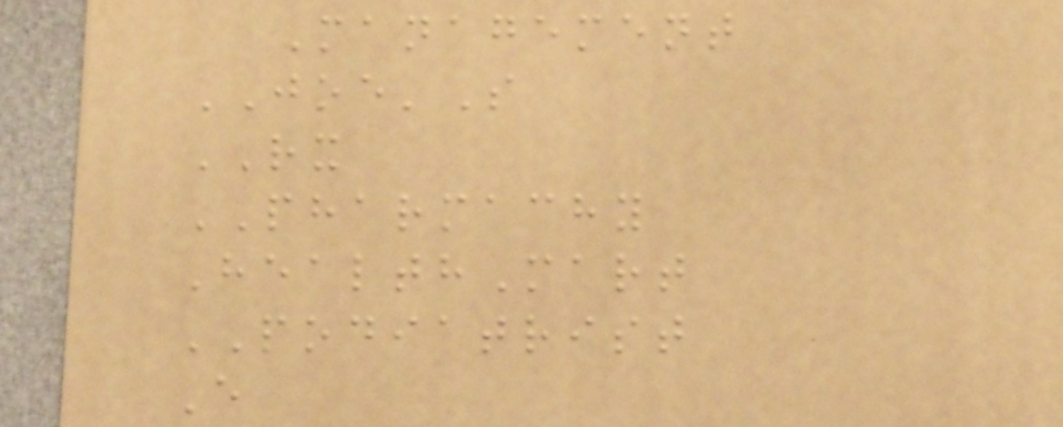Management
JOE'S
RX
PHARMACHY
HealthMart
PODIATRIST
E
